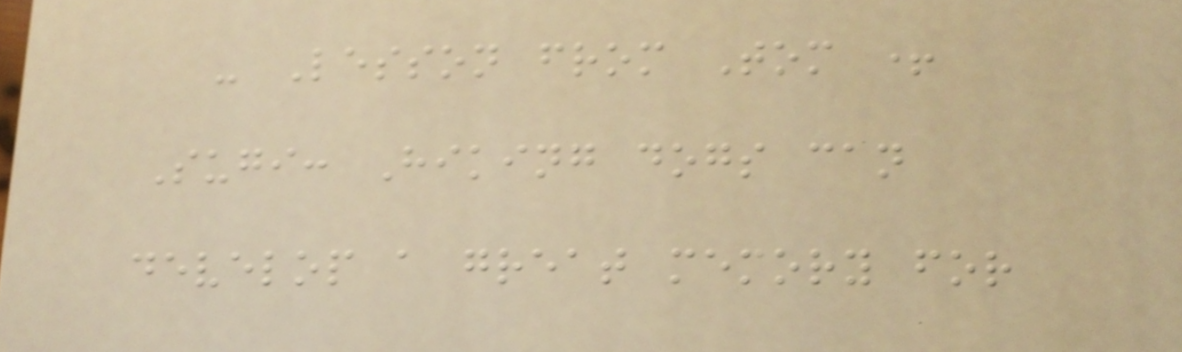- Lesson from Tom +
Sugi: Hiking dogs can
develop a great memory for
